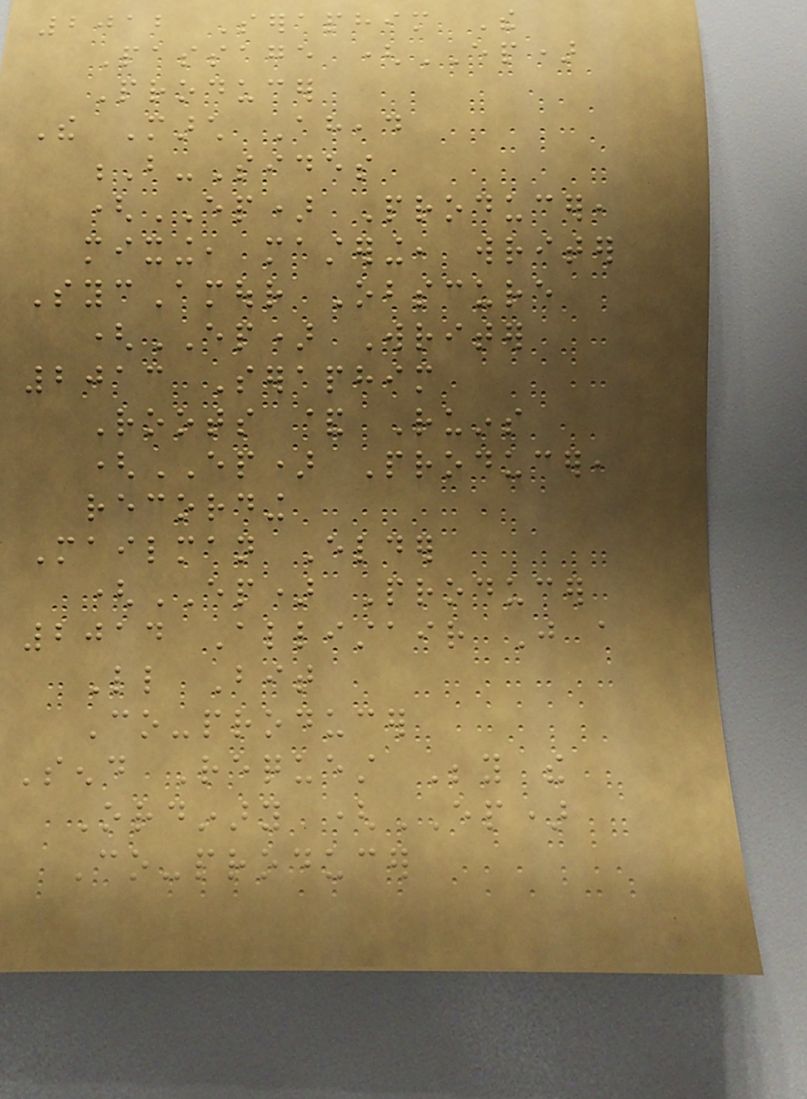2012 Seraphim The
Passage (EP)
Producer
The March Ahead
B-Sides
(EP) Producer,
mixing, mastering, writer
SycAmour Obscure
(EP) Writer
2013 Seraphim
Roots & Ruins
(EP) Producer,
recording
Mailman Elder
(EP) Producer
2014 Allistair Just a
Little Bit
Co-producer
Send Request Beyond the
Ordinary (EP)
Co-producer
